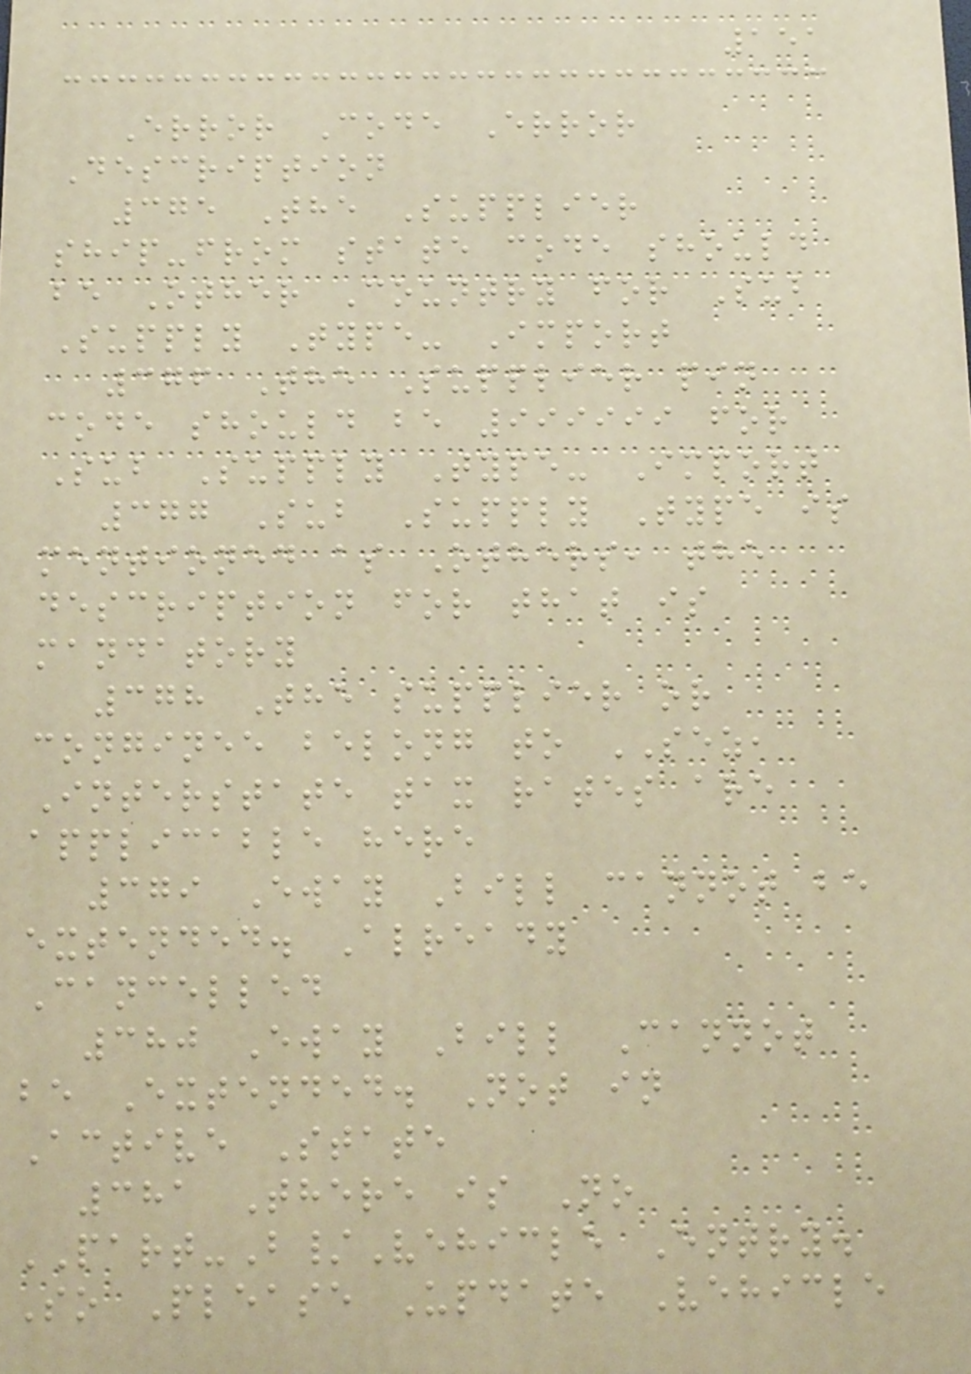151
Error Code Error
Description
375 The Supplier
ship-from state code should
be Other Country for Sub
Supply Type- Import
376 The Supplier pin
code should be 999999 for
Sub Supply Type- Import
377 Sub Supply Type is
mentioned as Others, the
description for that is
mandatory
378 The supplier or
conginee belong to SEZ,
Interstate tax rates are
applicable here
379 Eway Bill cannot be
extended. Already
Cancelled
380 Eway Bill Cannot
be Extended. Not in
Active State
381 There is No
PART-B/Vehicle Entry.
So Please Update Vehicle
